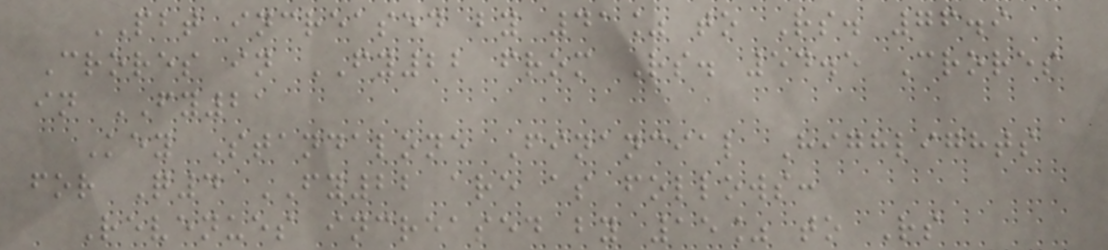PBT increased by 41% to Rs. 76.9
Crores in FY22 from Rs. 54.5 Crores
in FY21
Key Standalone Financial Highlights
for Q4 FY22 are as follows:
Revenues increased by 15% to Rs
